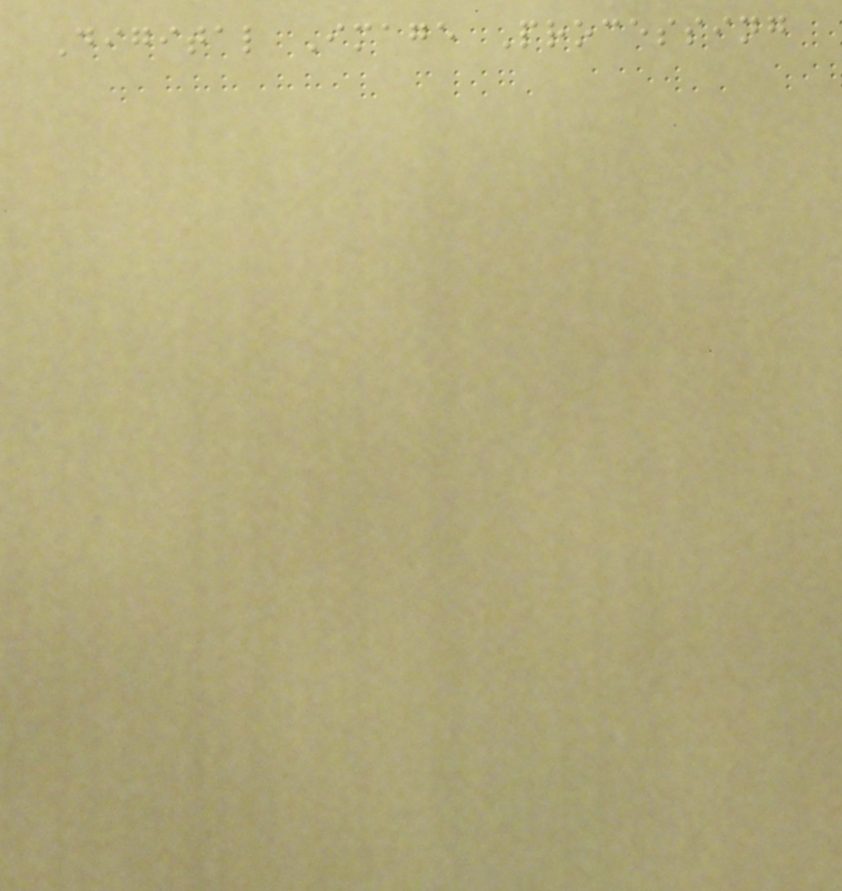Digital Image Processing
